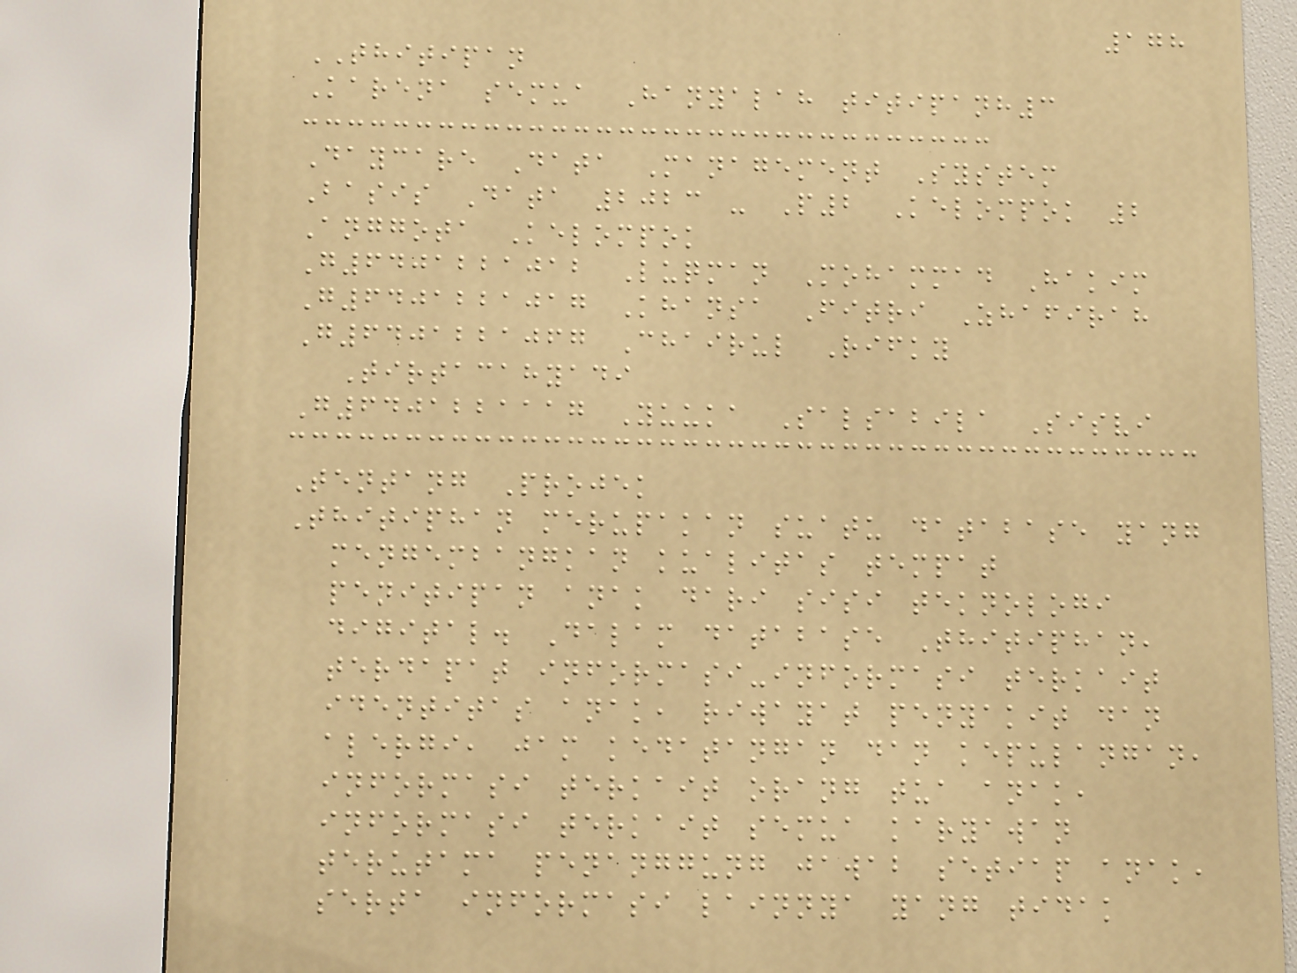178
THITIPAN
Karena semua Hanyalah titipanh3
Daycare Data Management System
Basis Data 2023 - P2 Kelompok 2
Anggota Kelompok
G6401221012 Luqman Mohammad Hakim
G6401221017 Khansa Fitri Zhafirah
G6401221067 Chairul Rifky
Tirtacahyadi
G6401221117 Yuuka Salsabila Sisvi
Tentang Projek
Thitiphan merupakan suatu database yang
mengembangkan kualitas tempat
penitipan anak dari sisi teknologi
digital. Dalam database Thitiphan,
terdapat informasi-informasi terkait
identitas anak, riwayat penyakit dan
alergi, jam kedatangan dan kepulangan,
informasi terkait orang tua anak,
informasi terkait semua karyawan
terutama penanggung jawab setiap anak,
serta informasi lainnya yang tidak
